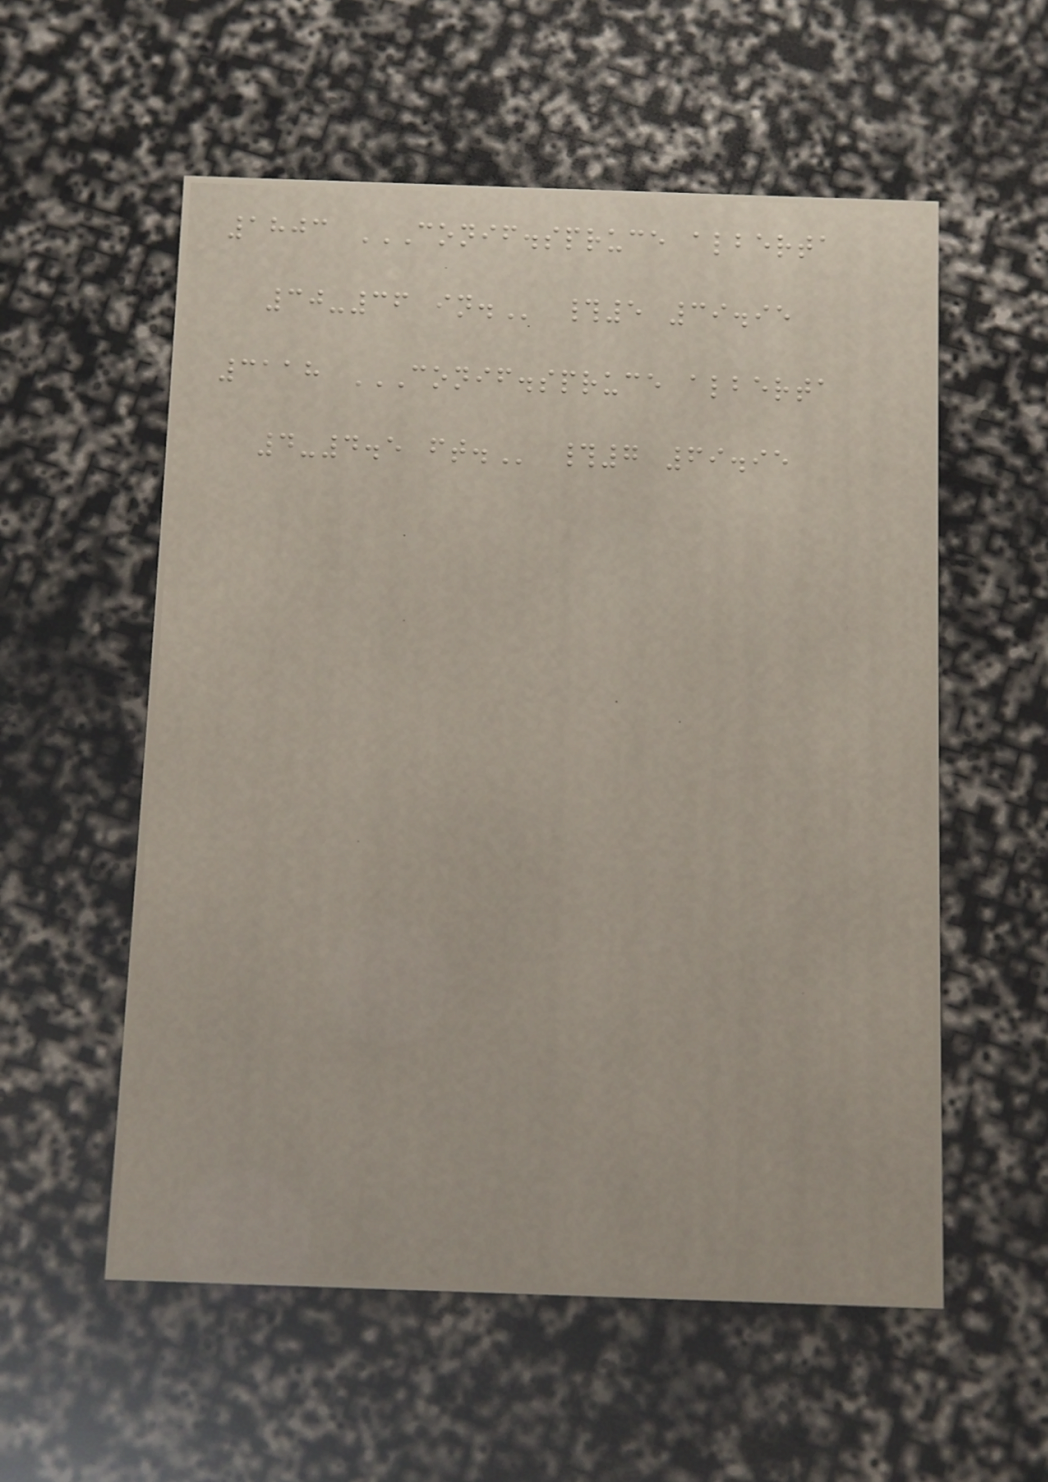1803 CONIF.SPRUCE ALBERTA
30-36 IN. #5 39.95
3118 CONIF.SPRUCE ALBERTA
4-4.5 FT. #7 69.95
